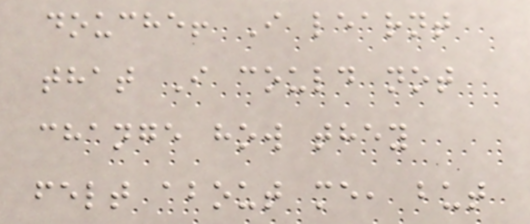douche! I learnt
that I could not
change how they
felt about me, but
